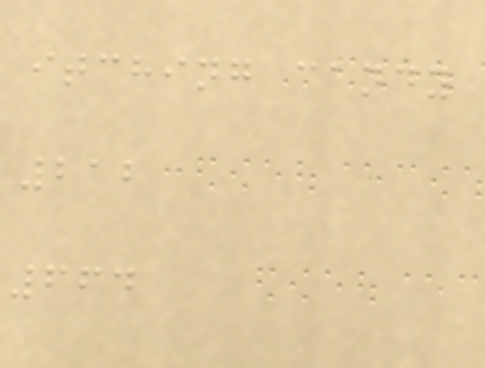itching candy
212
664
